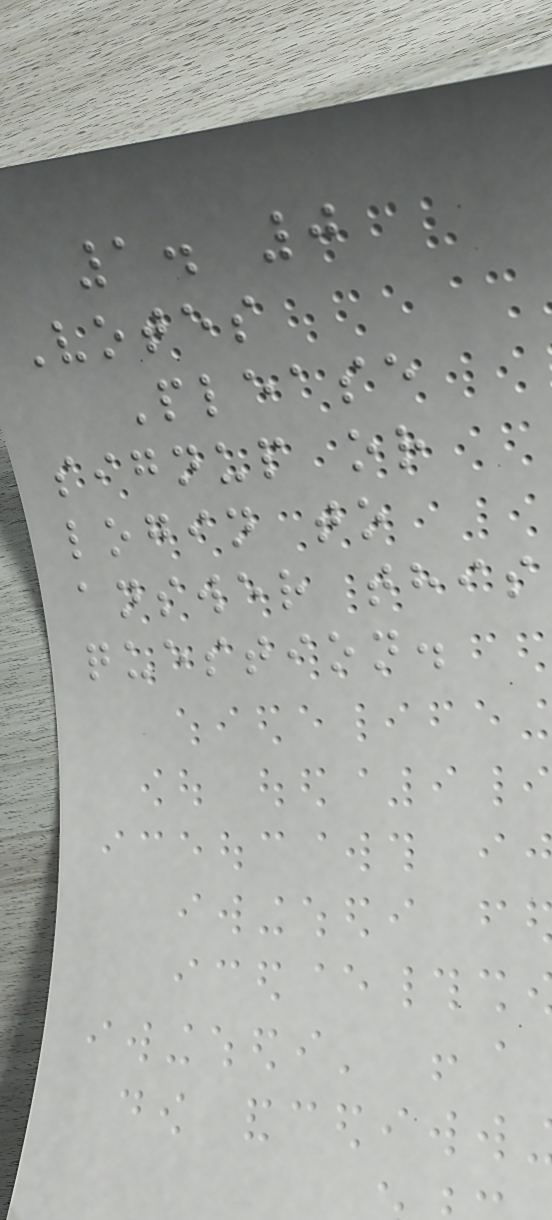1. 0
Votes
Please
signup or
login to
answer this
question.
